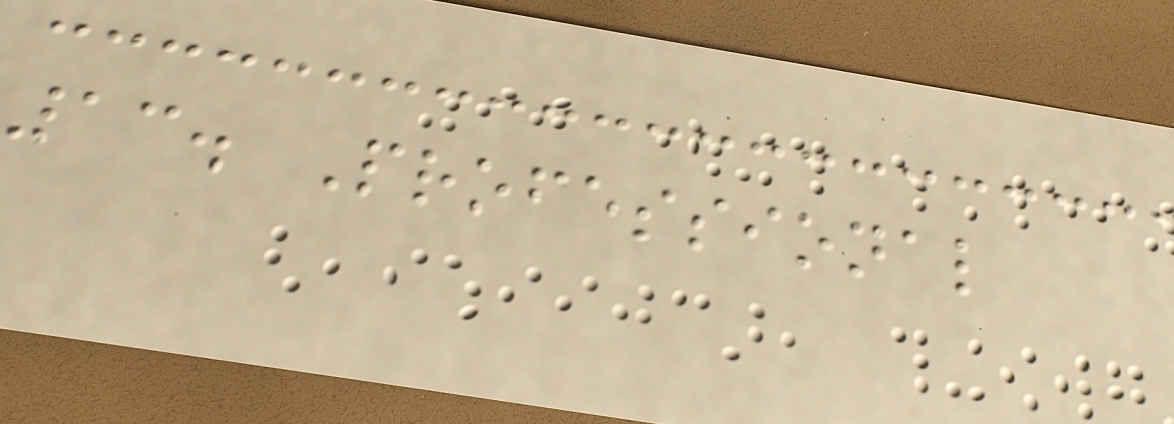13. Professional
